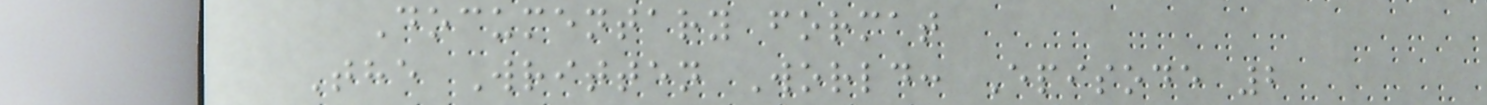Documentary format
The Written World: Episode 2
